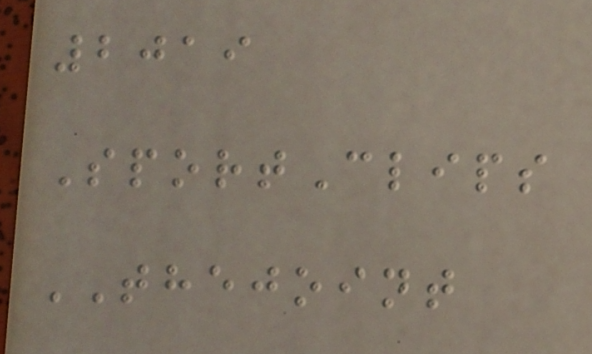2019
SportClips
THEJOINT
